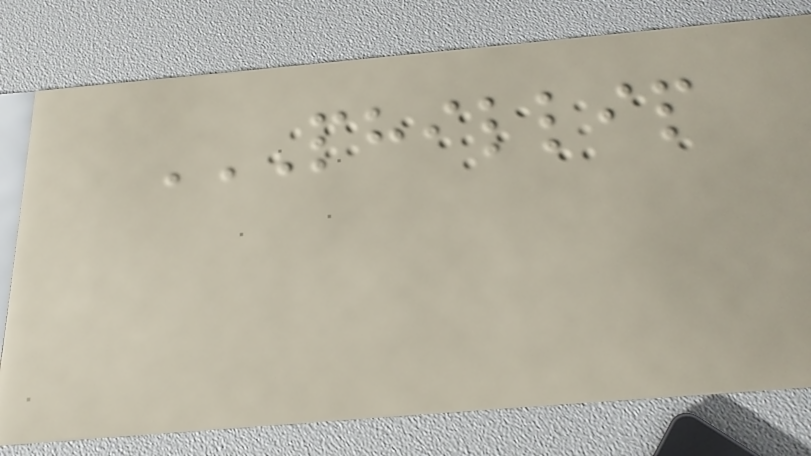PHILLIP
